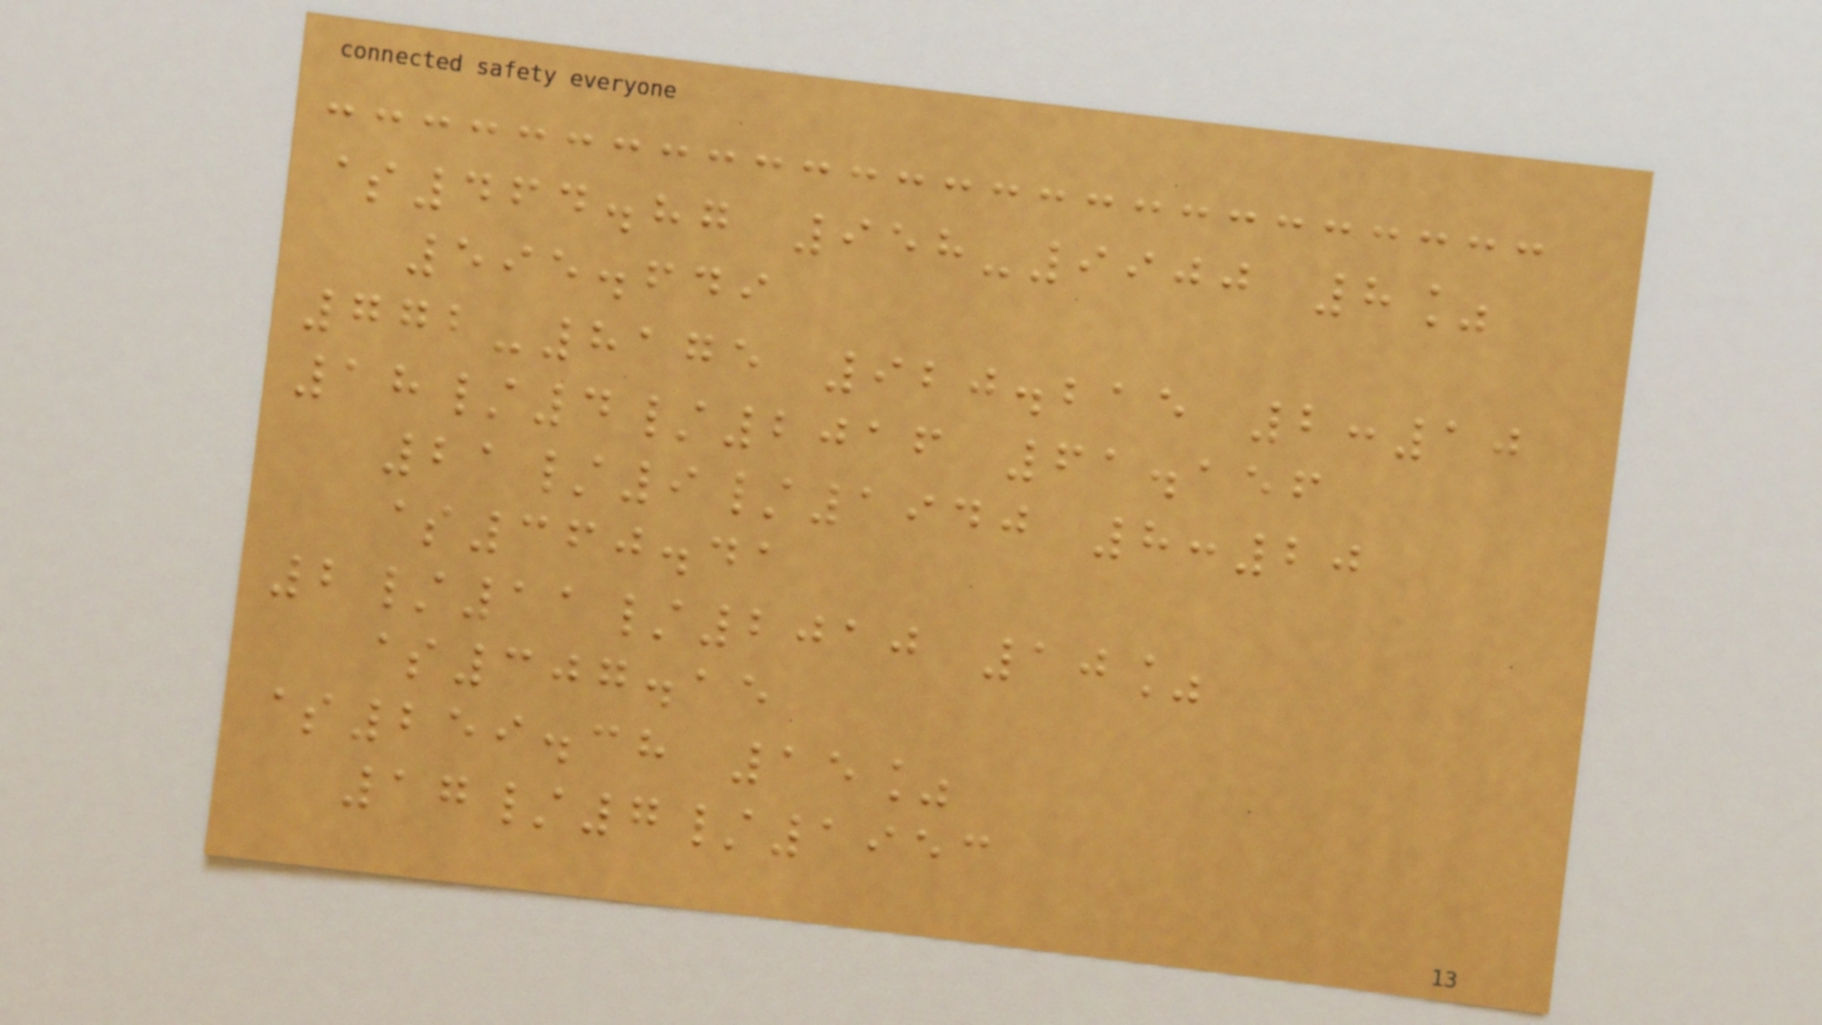$464.87 958-9900 8%
595.649
772-8175 920.215 2:10
18/4/2016 61.156
21/9/1940 8:20
$360.41
2/11/2010 10%
$307.15
$259.38 15%
17/7/1953
